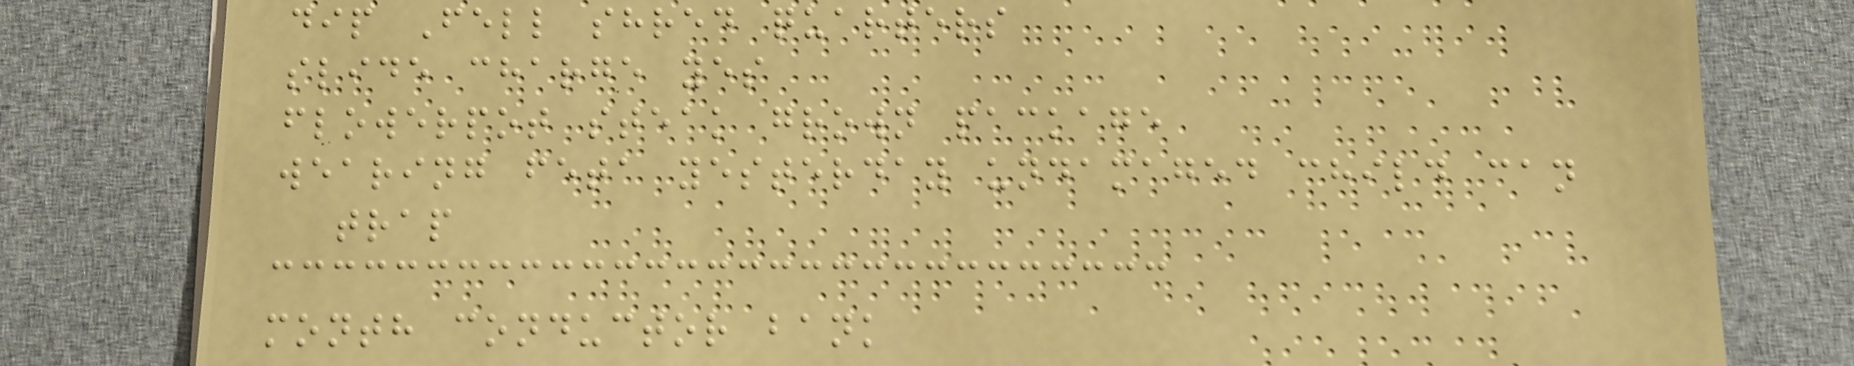dip Fell shred quarters
slide charge yes
flowerpot steak grown package
wearing feta yesterday undamaged child can
trap
month conductor bank
